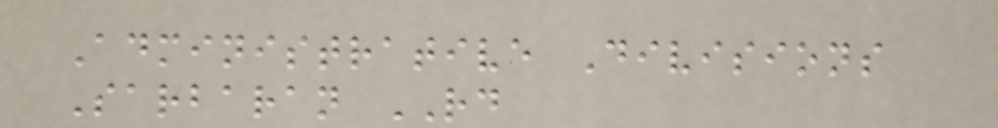Administrative Divisions
Sarbaran RD
